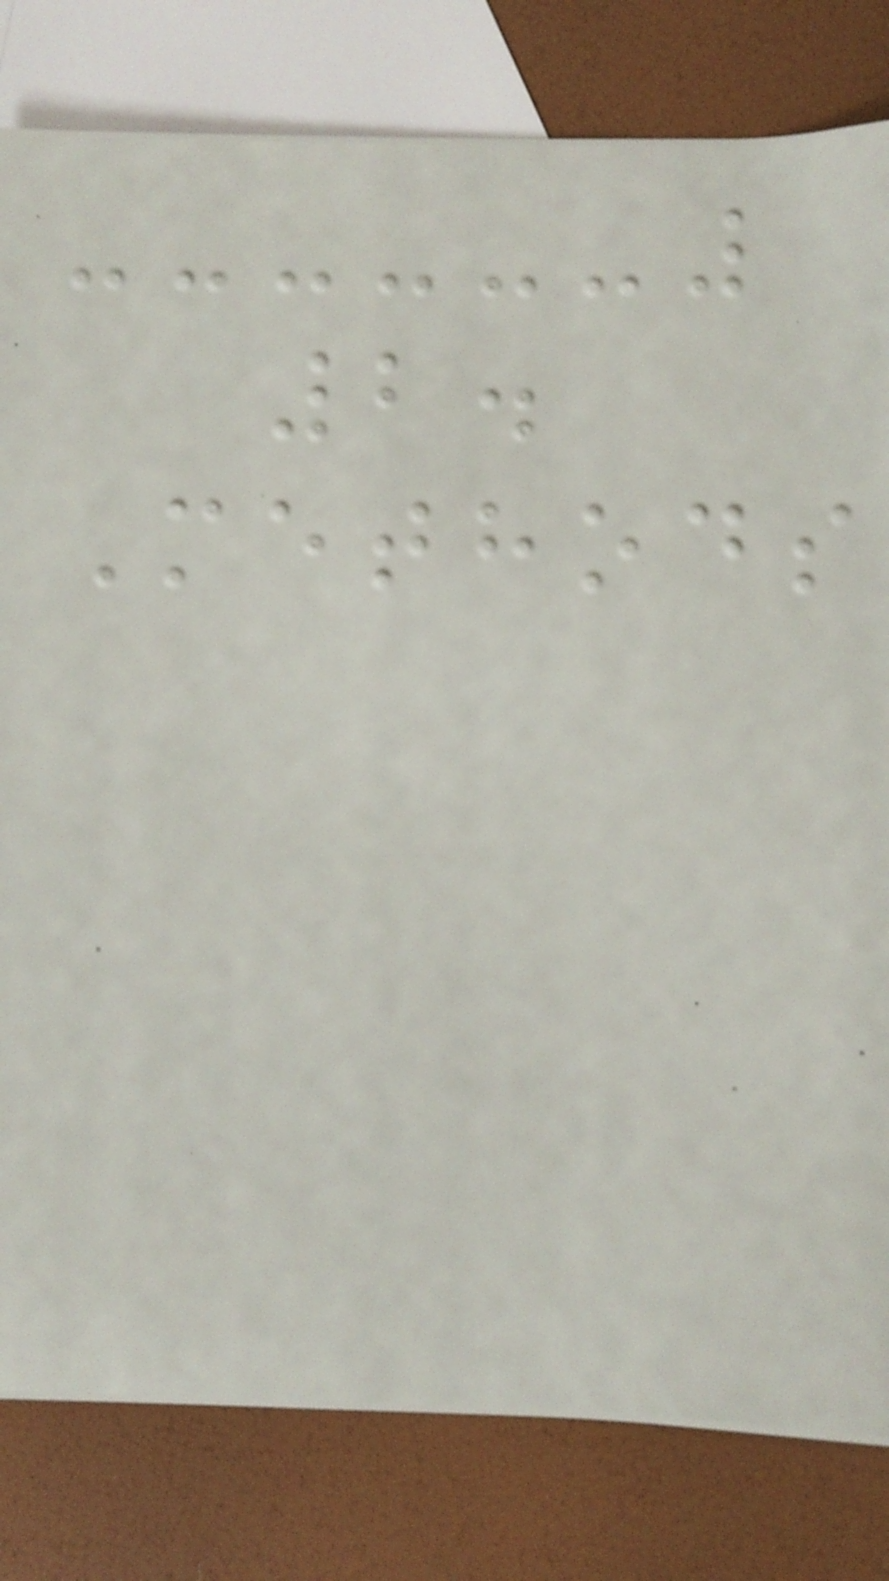2.
Methods
